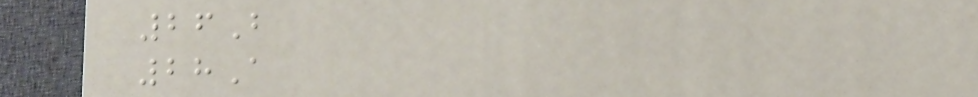26B
28A
